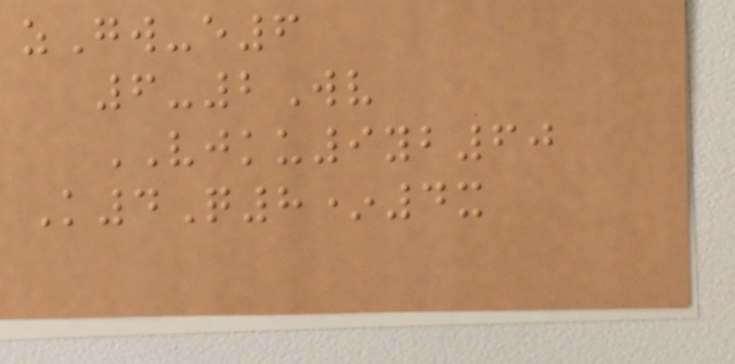zGw-e6
6-2Wv
VJKU9yb60
K4Q8*4x
